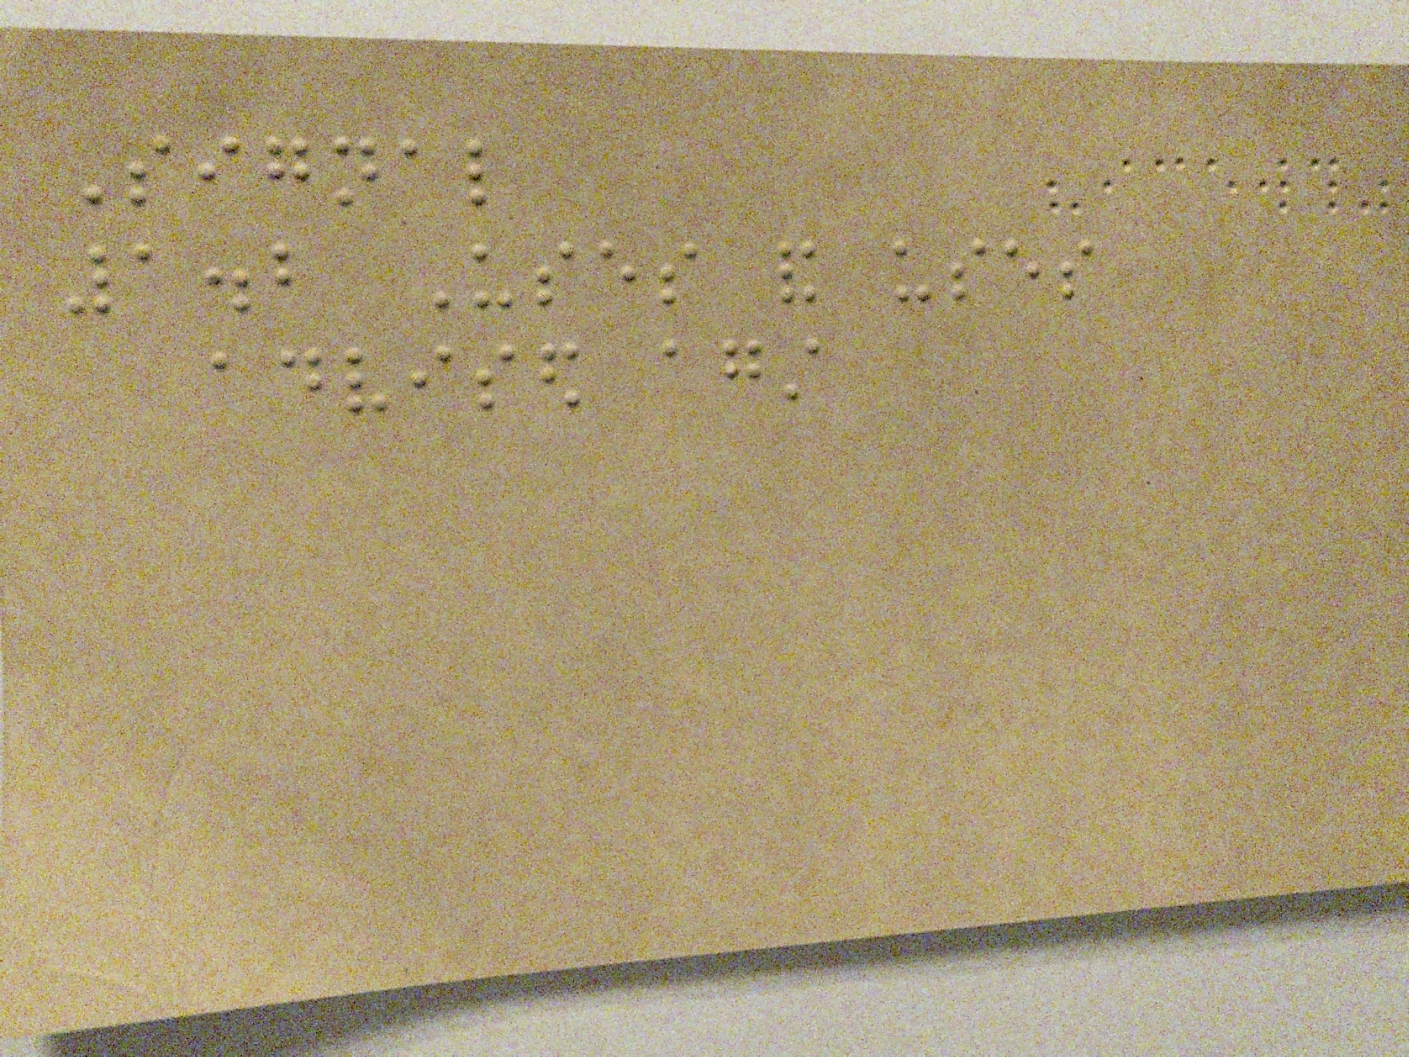Signal
1.2 Uses and uses
advised against
